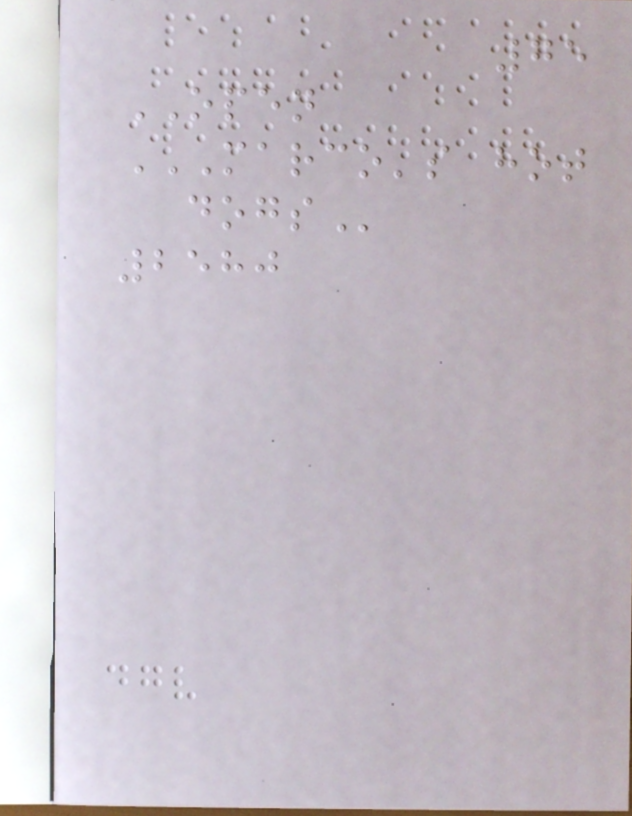75
OPEN
MARCO'S HOT
DOGS
2580
